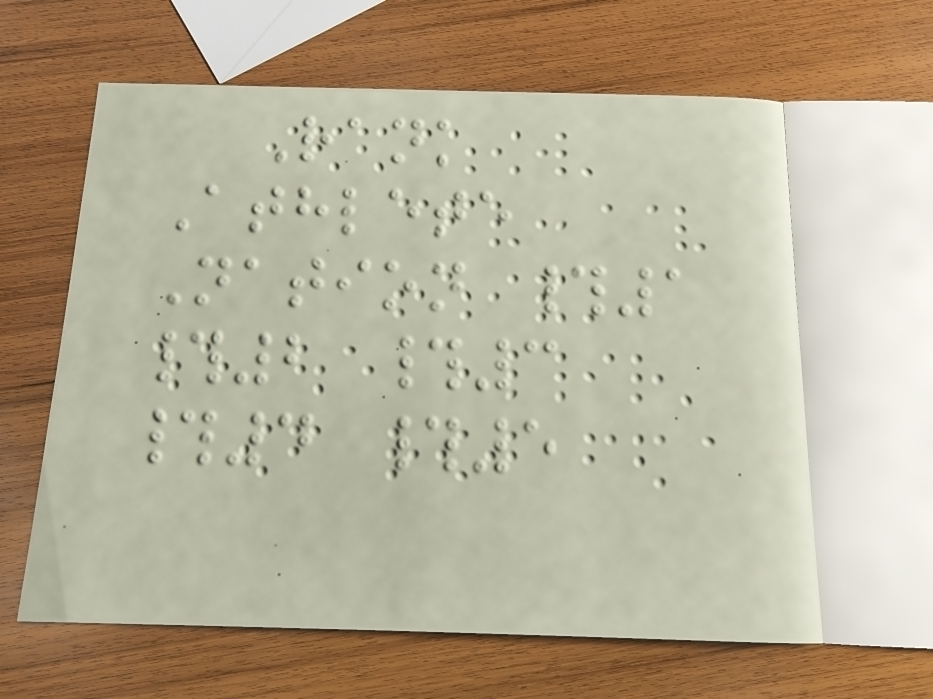Rank
Athlete
Nation #1
#2 #3
#4 #5
